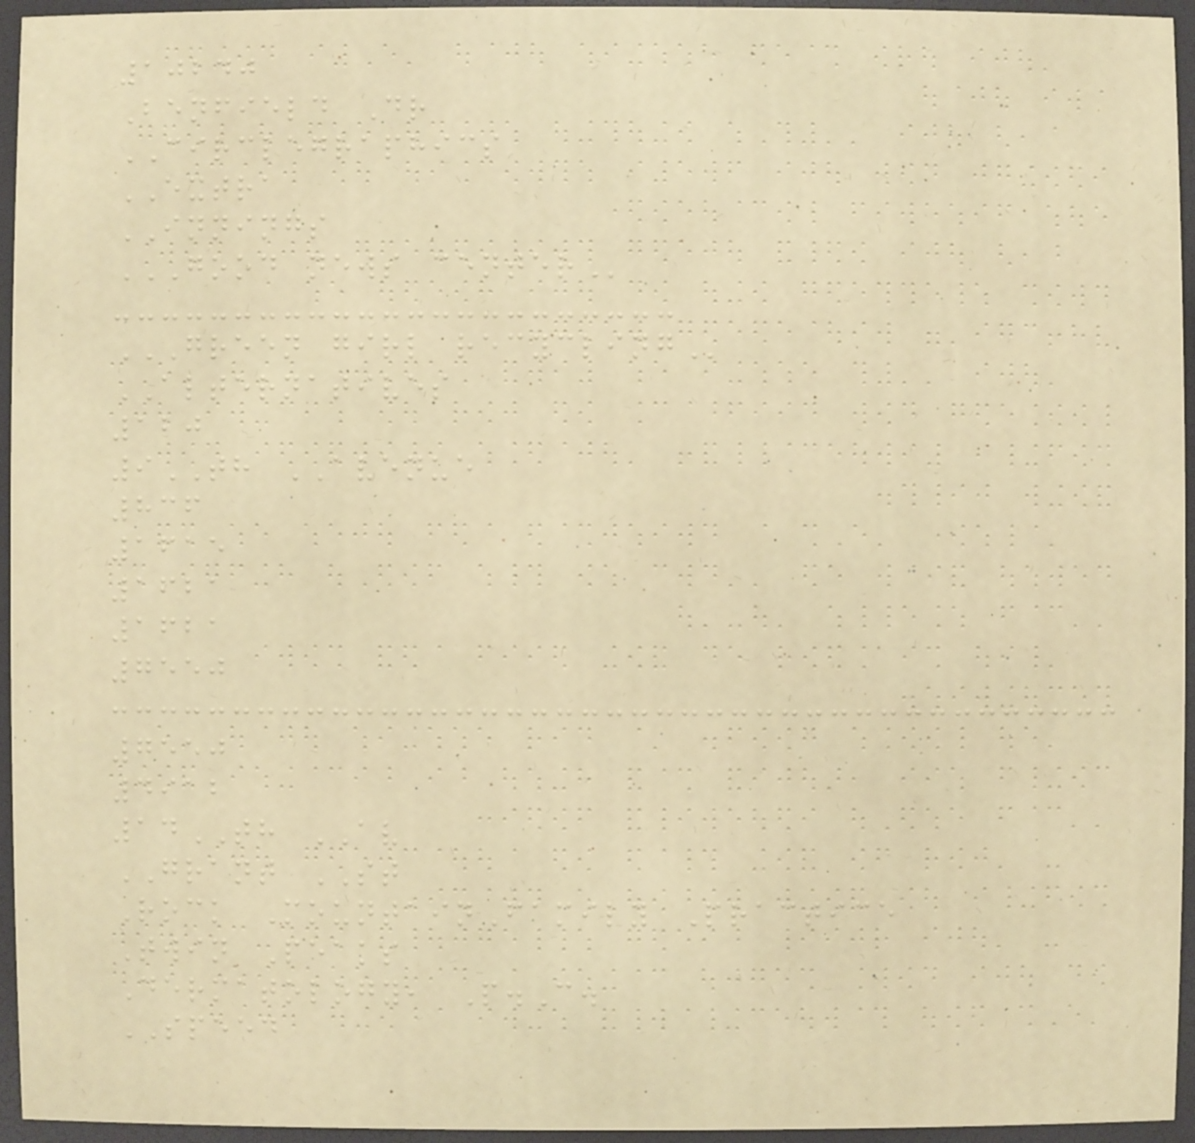10240
Benfield Dr
CIRCLEGRAPHICS
EXTRA
INNINGS
GOOD NEWS CENTER
GREEN GIRL RECYCLING
ALTERNATIVES
120
9TH AVENUE
836
1615
1621
1621
7550
7550
4912
14TH AV
GRANT ST
Rock MountainFamily Practice
Twin Peaks
Dermatology, P.C.
SPEED
